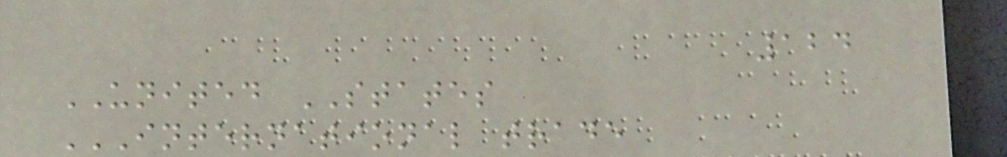124
UNITED STATES
INTERNATIONAL TRADE
